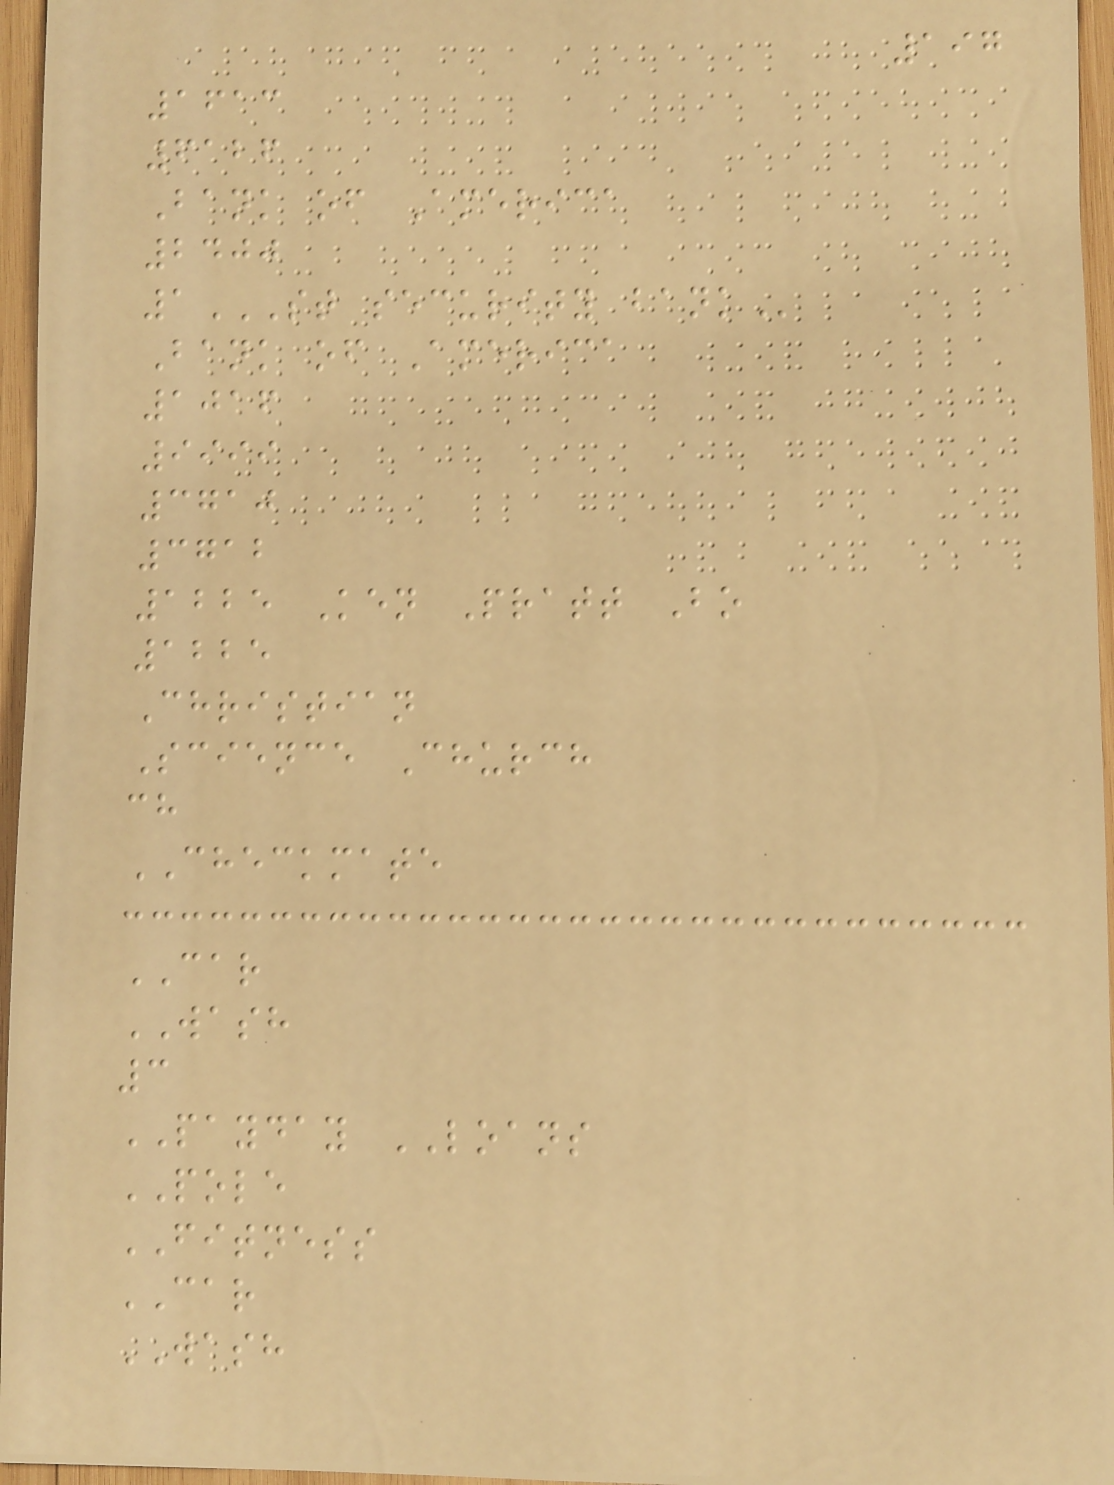197
1613
6126
Bank of America
2400
1ST SECURITY BANK
Bank of America
1016
9999
3710
3712
1225 Ken Pratt Bo
1225
Christian
Science Church
ch
CHECKMATE
CAR
WASH
3
PAYDAY LOANS
POLE
FITNESS
CAR
WASH
